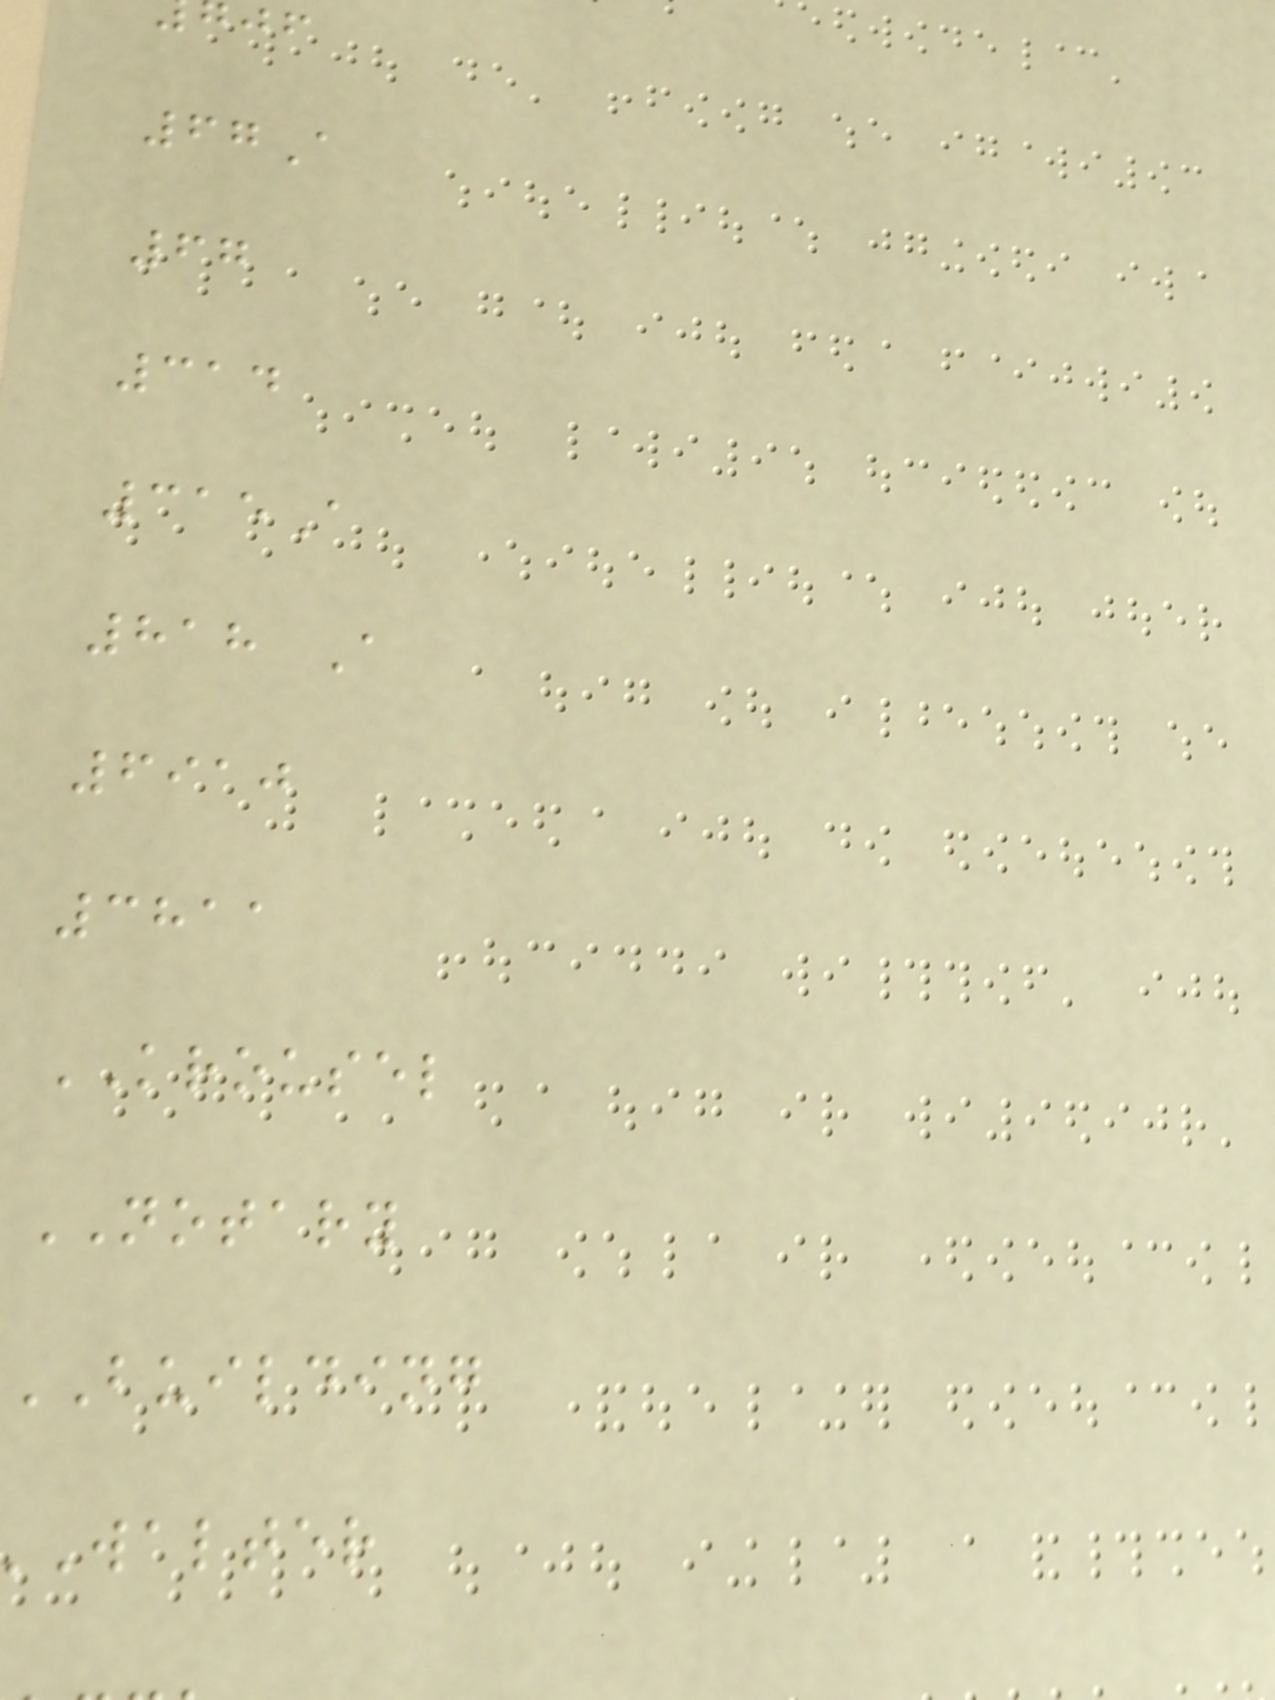67A
67
314
315A
818 A
6910
3811
KROUSEL
NOTARY
BUILDING
walter
